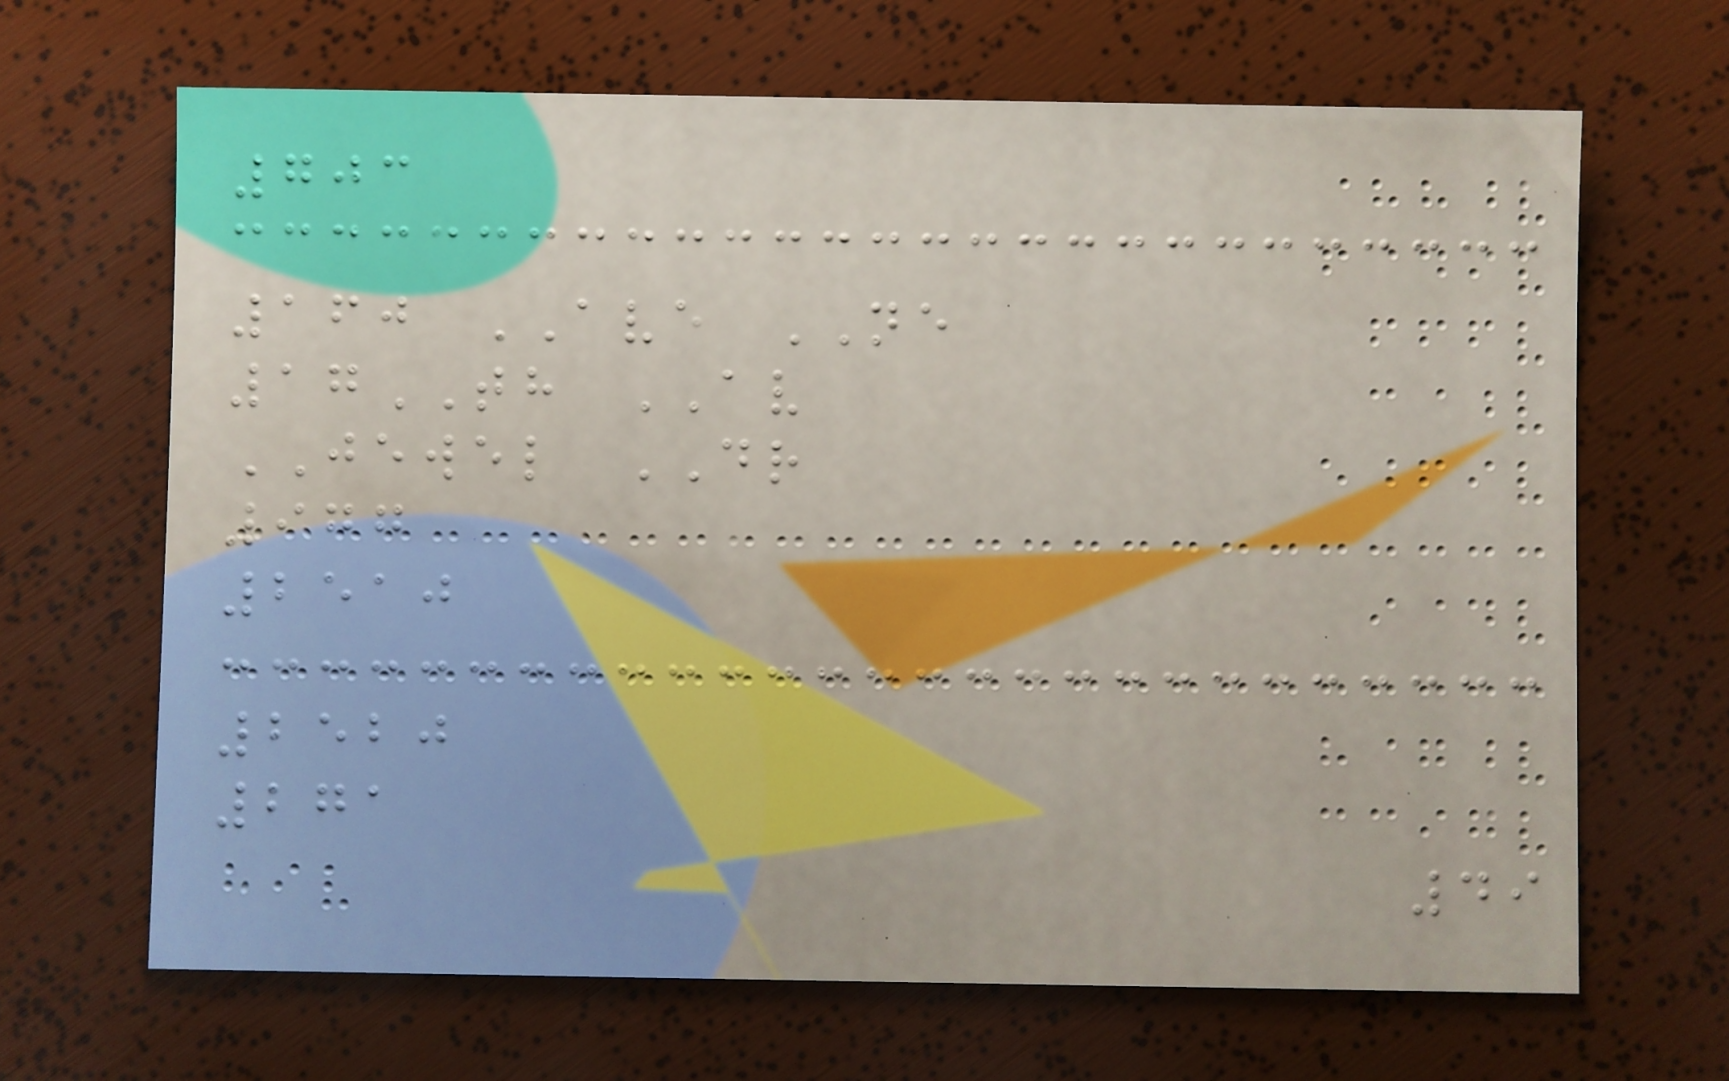703
160 AVE NE
17TH AV
JEWEL DR
977
2510
2520
271
49
